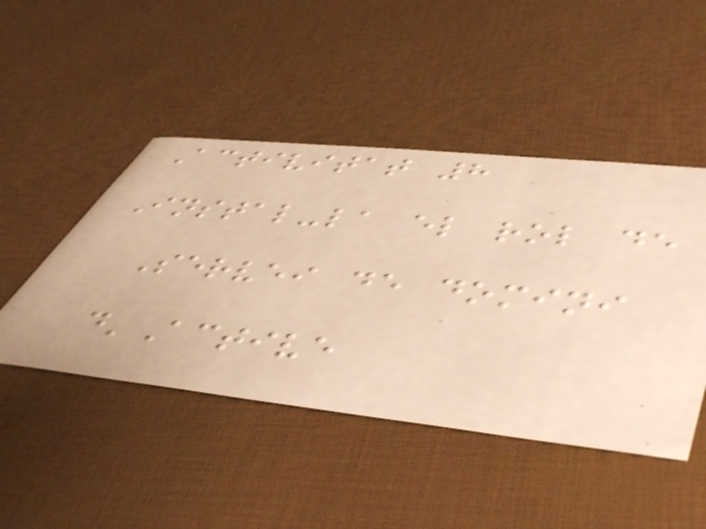Activitat 8
Instal-la el rol de
Servei de domini
d'Active
